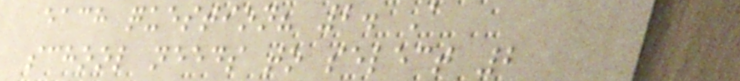each question? 2. A
school needs to select 2
